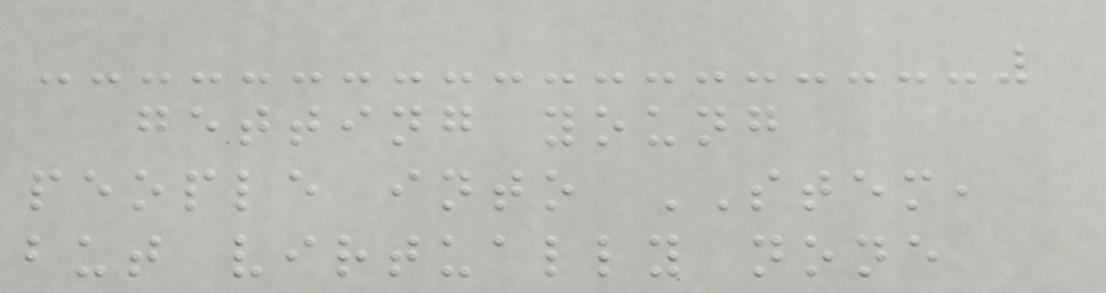getting young
people into STEM,
but virtually none
